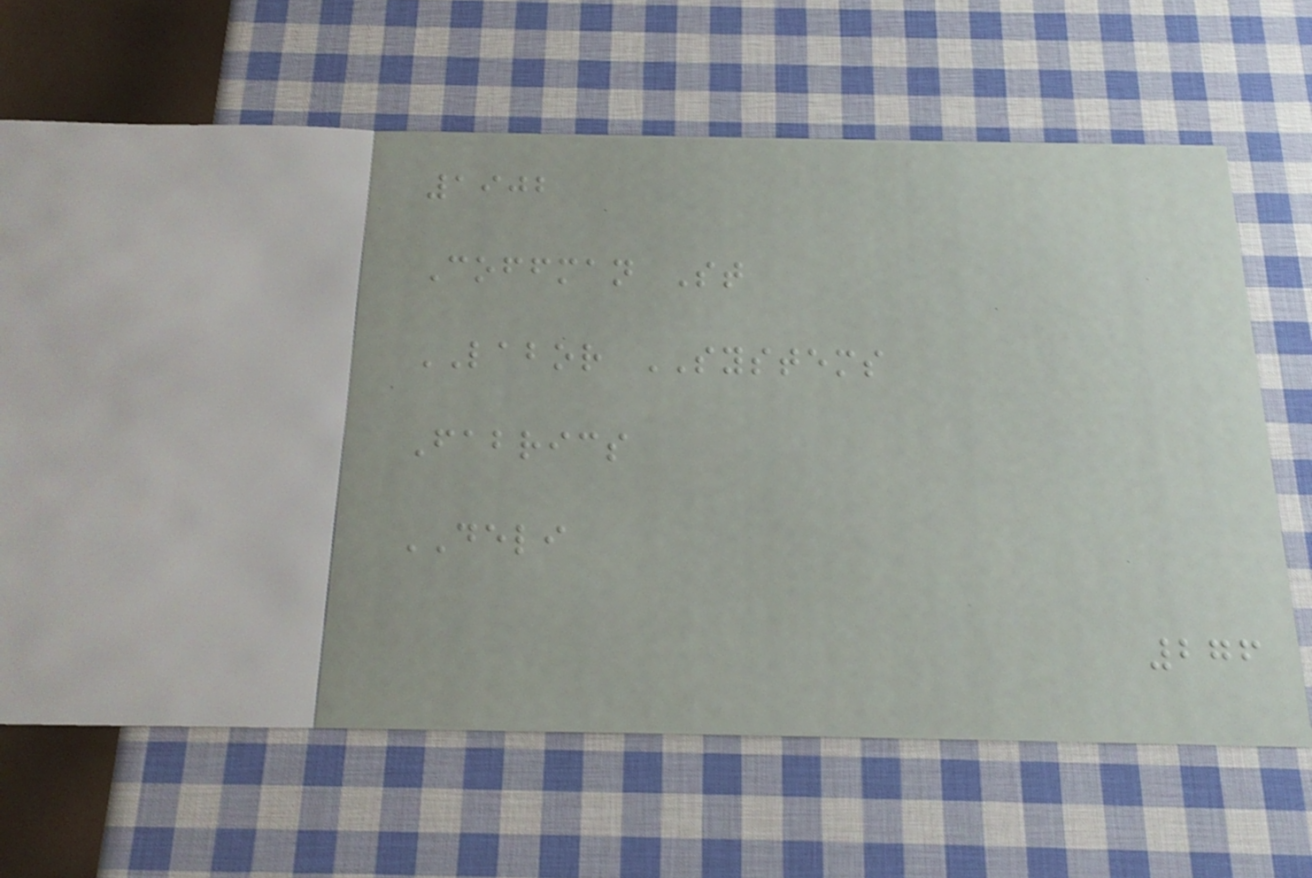1902
Coffman St
LABOR SYSTEMS
Fabrics
DELI
276
